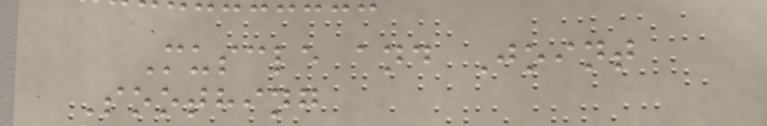Muscle and Joint
Soothing
